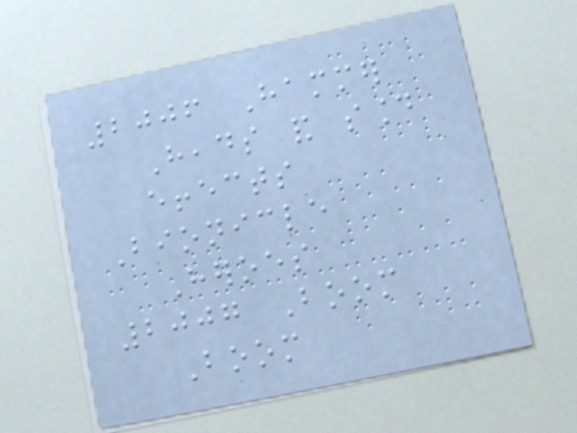2006 Hammer
Heads and sound
effects
Bionicle
Heroes
2007 Boom
Boom
